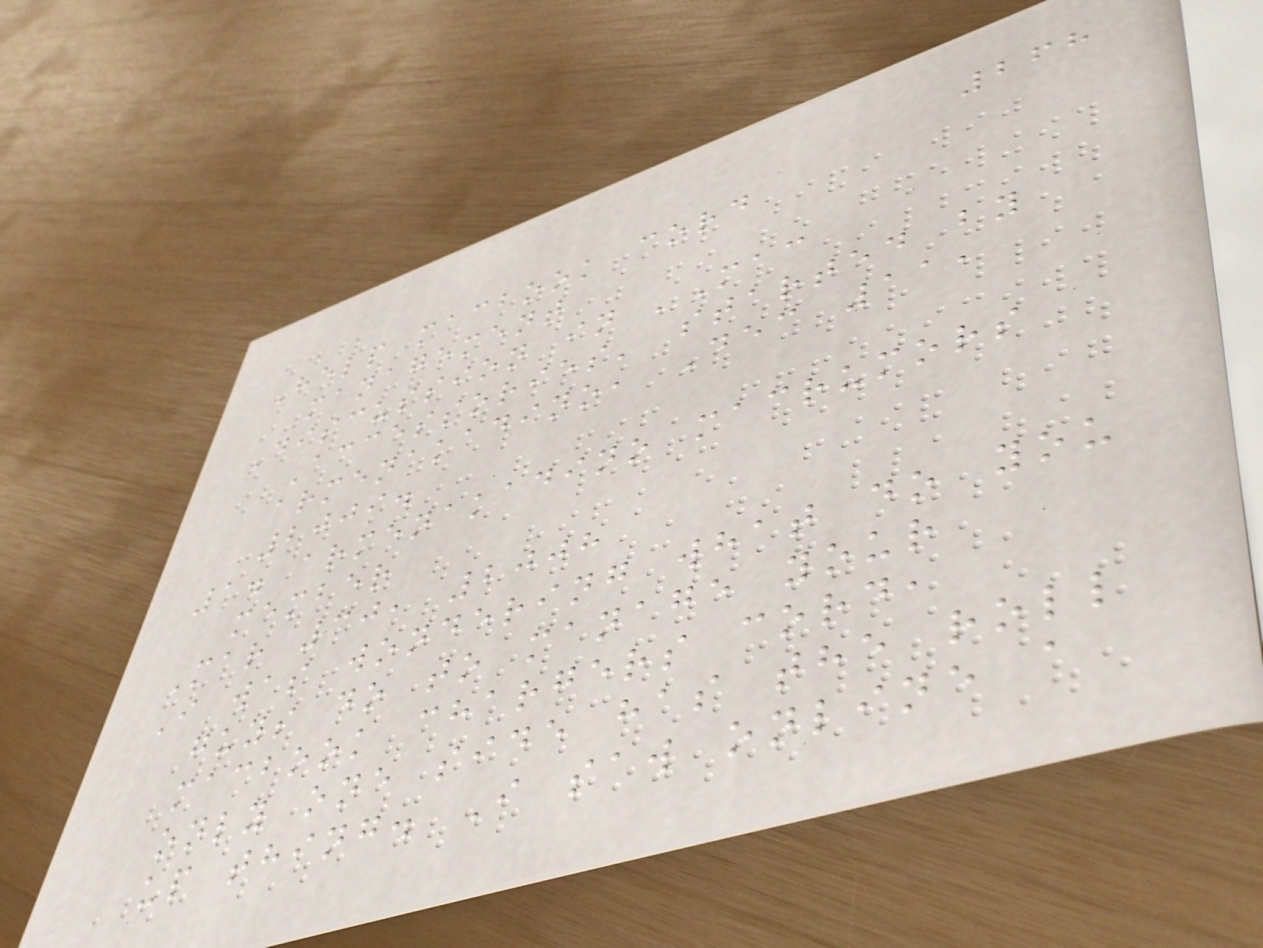268
Help macbook cord
management
Discussion in 'Mac
Accessories' started by
armenakadino, Dec 11,
2009.
1. armenakadino macrumors
member
Mar 30, 2008
I was wondering what do you
guys do to manage your
macbook chargers cord,
only one side has the roll
up thing. I saw online a
